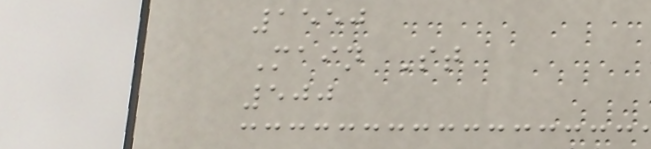1550
Main St
500
